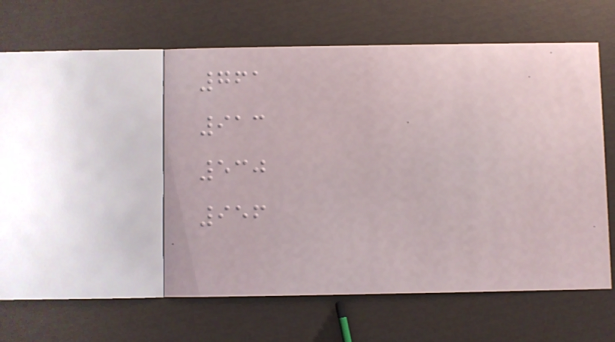761
913
530
956
